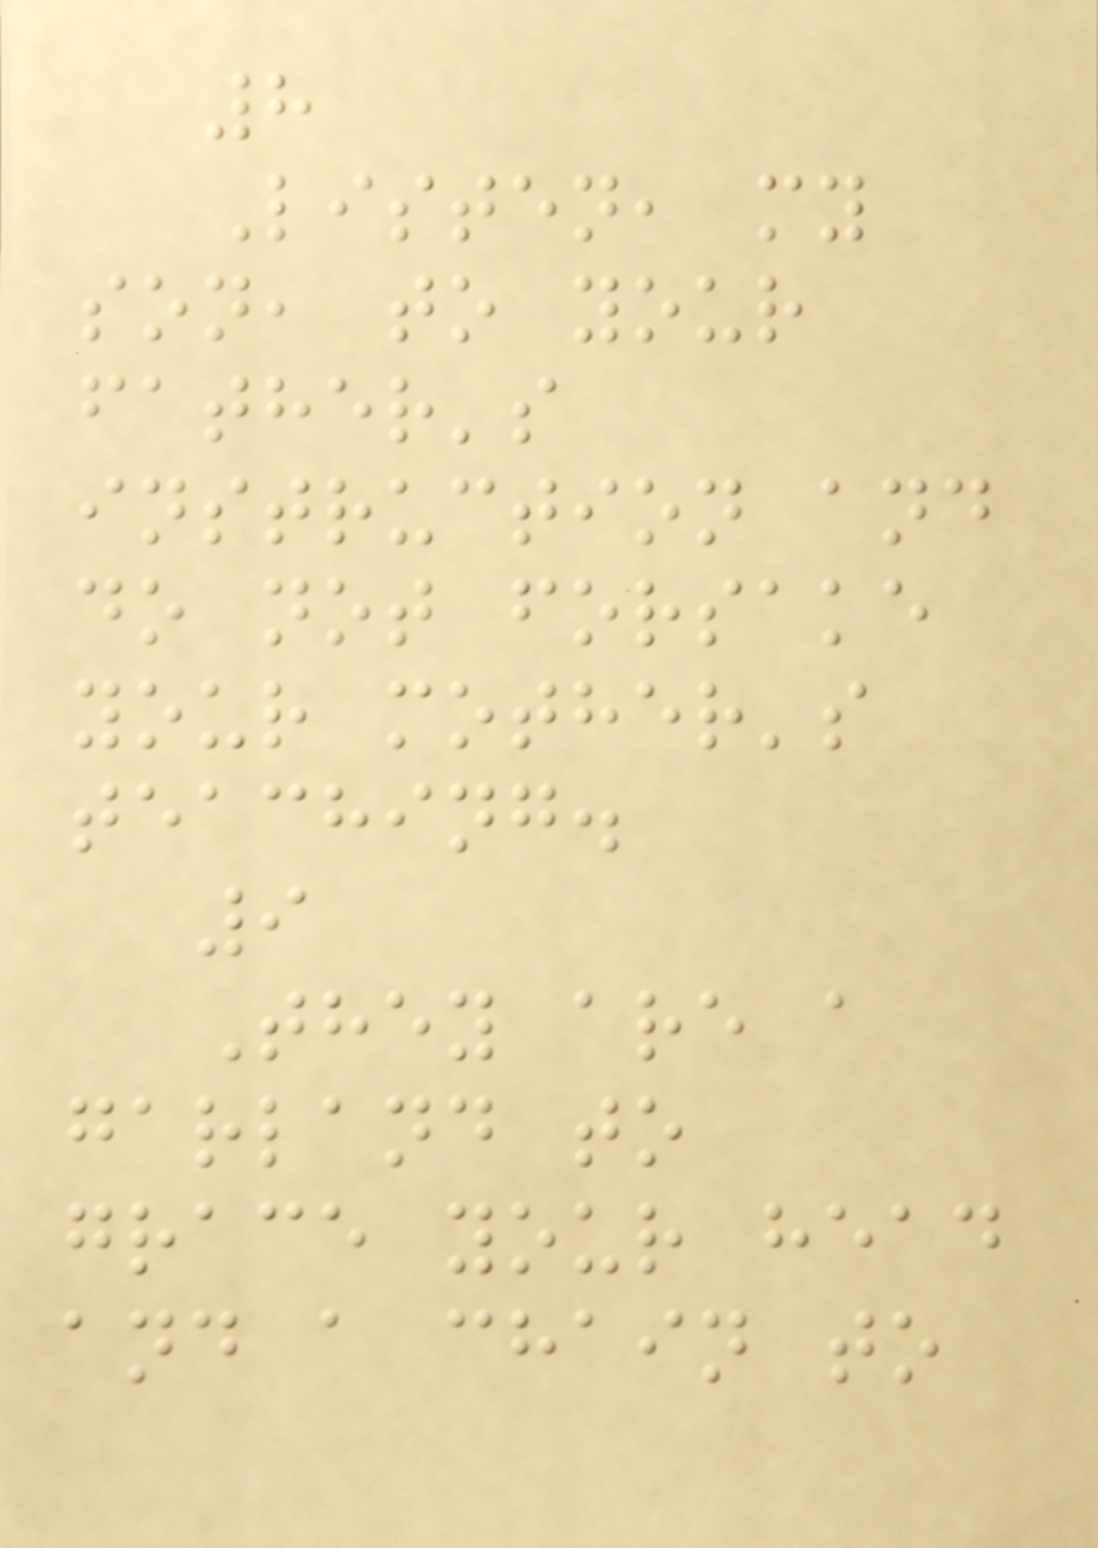8
Listen, my
son, to your
father's
instruction and
do not forsake
your mother's
teaching.
9
They are a
garland to
grace your head
and a chain to
